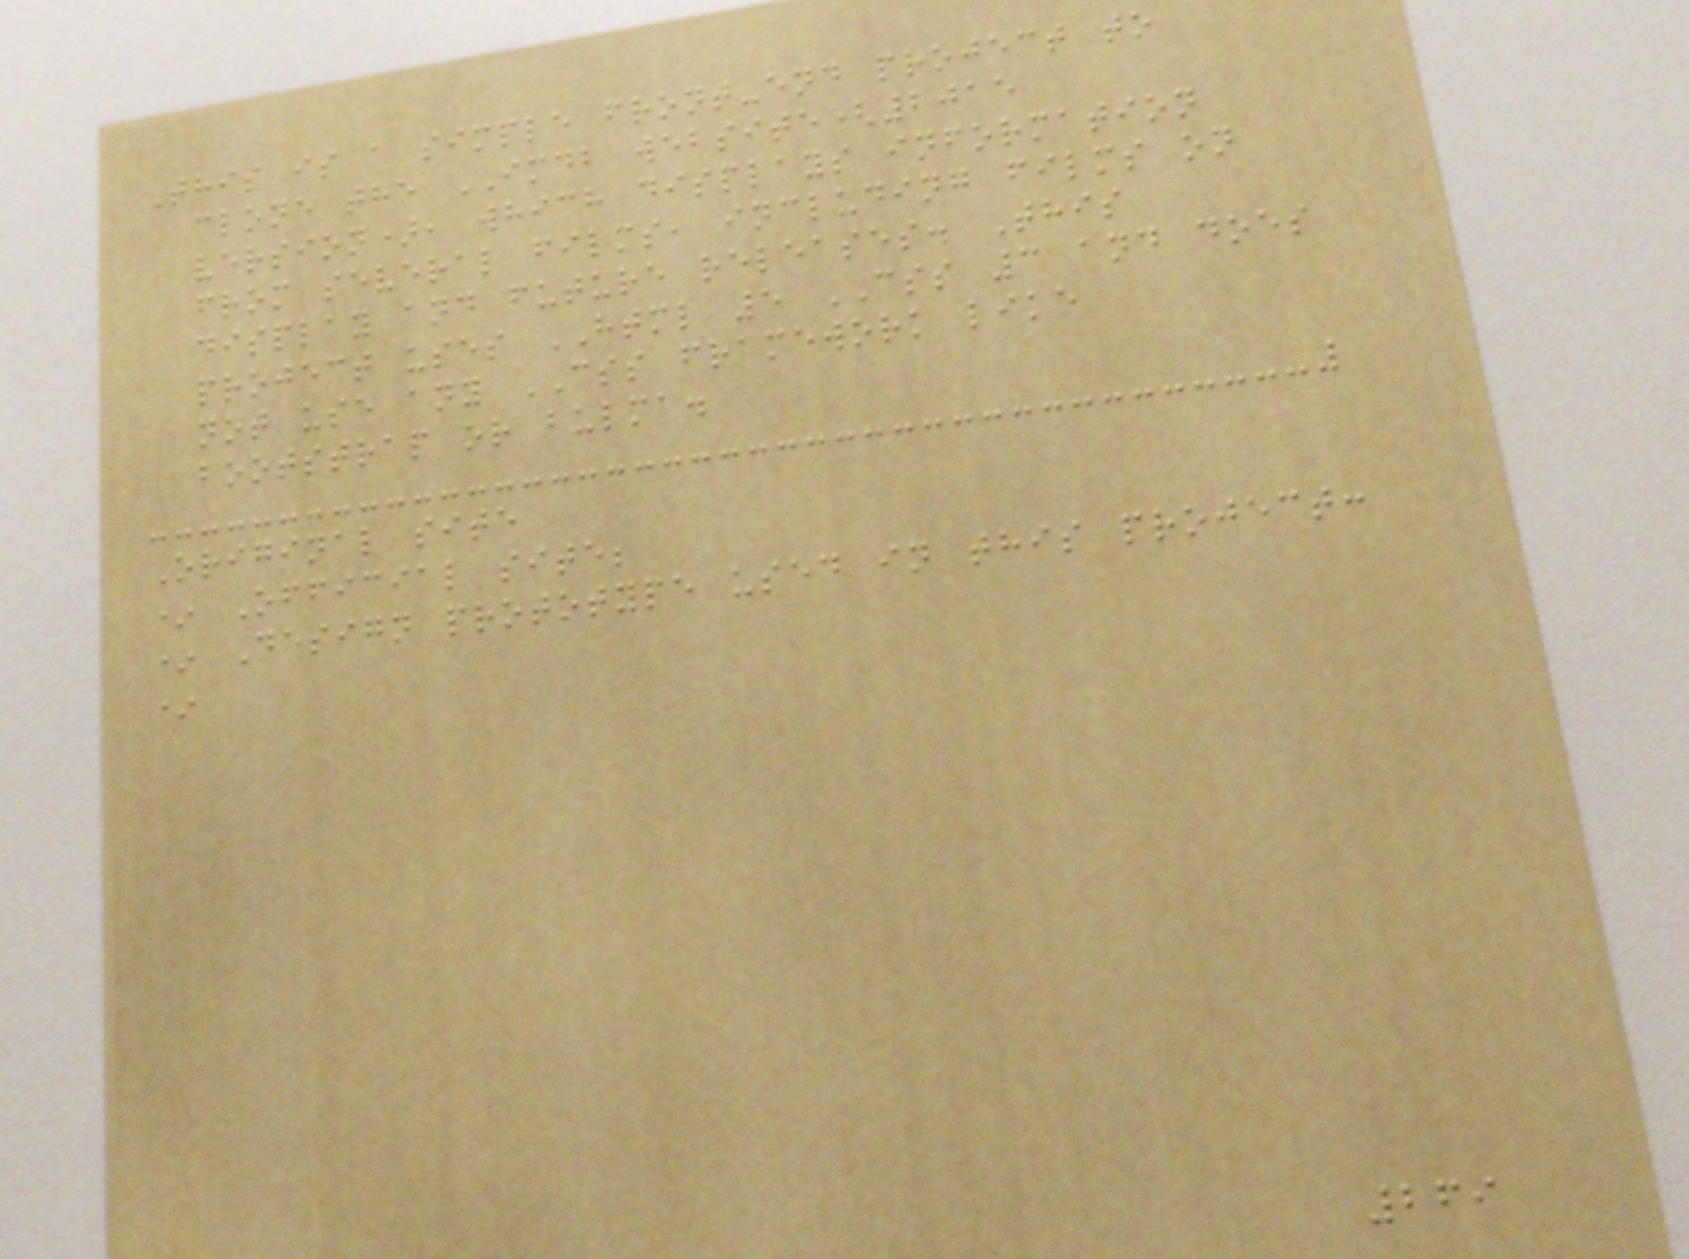This is a simple front-end project to
clone the IMDB website(2015
version), which displays information
from several films, including films on
display and future releases. This
project uses HTML 5 CSS 3 and does
not use any CSS framework like
bootstrap or bulma.
Original site
* Official site;
* Design prototype used in this project:
*
269
